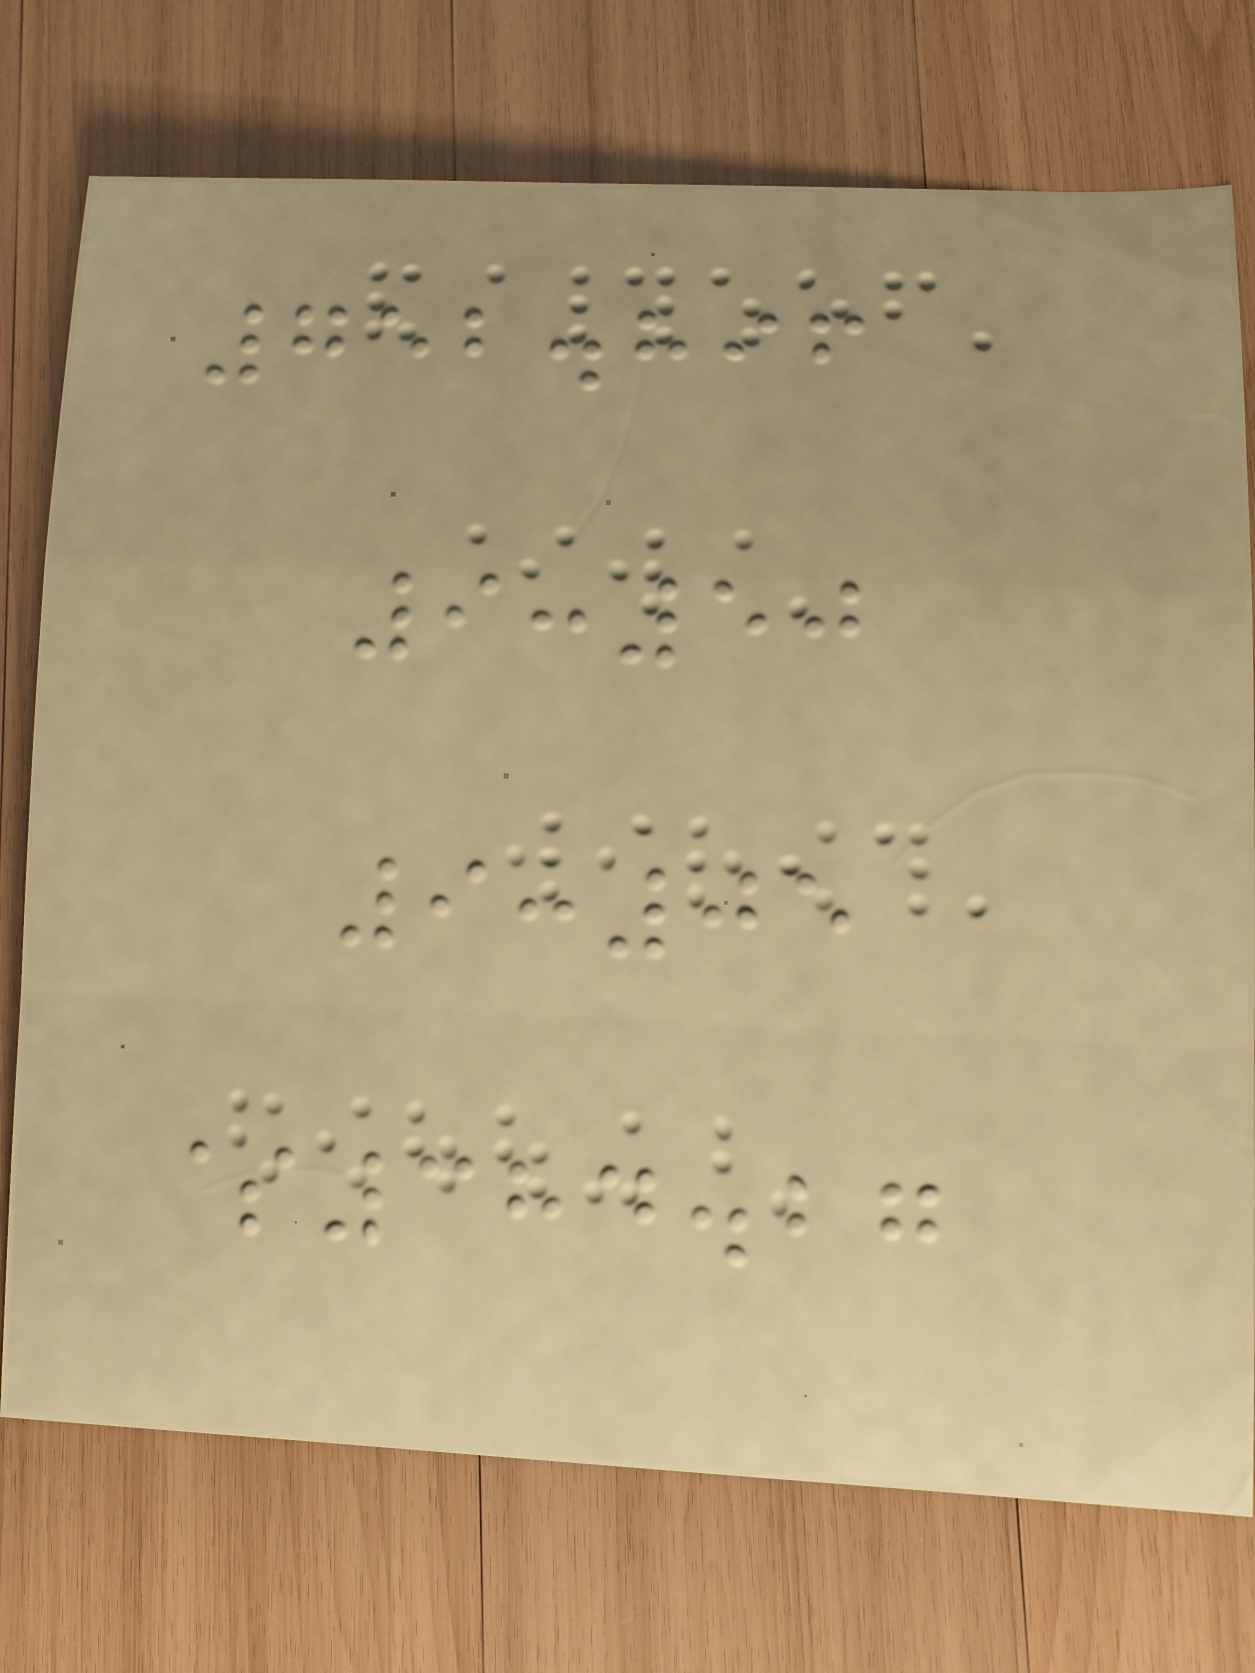752.896
9:50
9:05
$384.27
